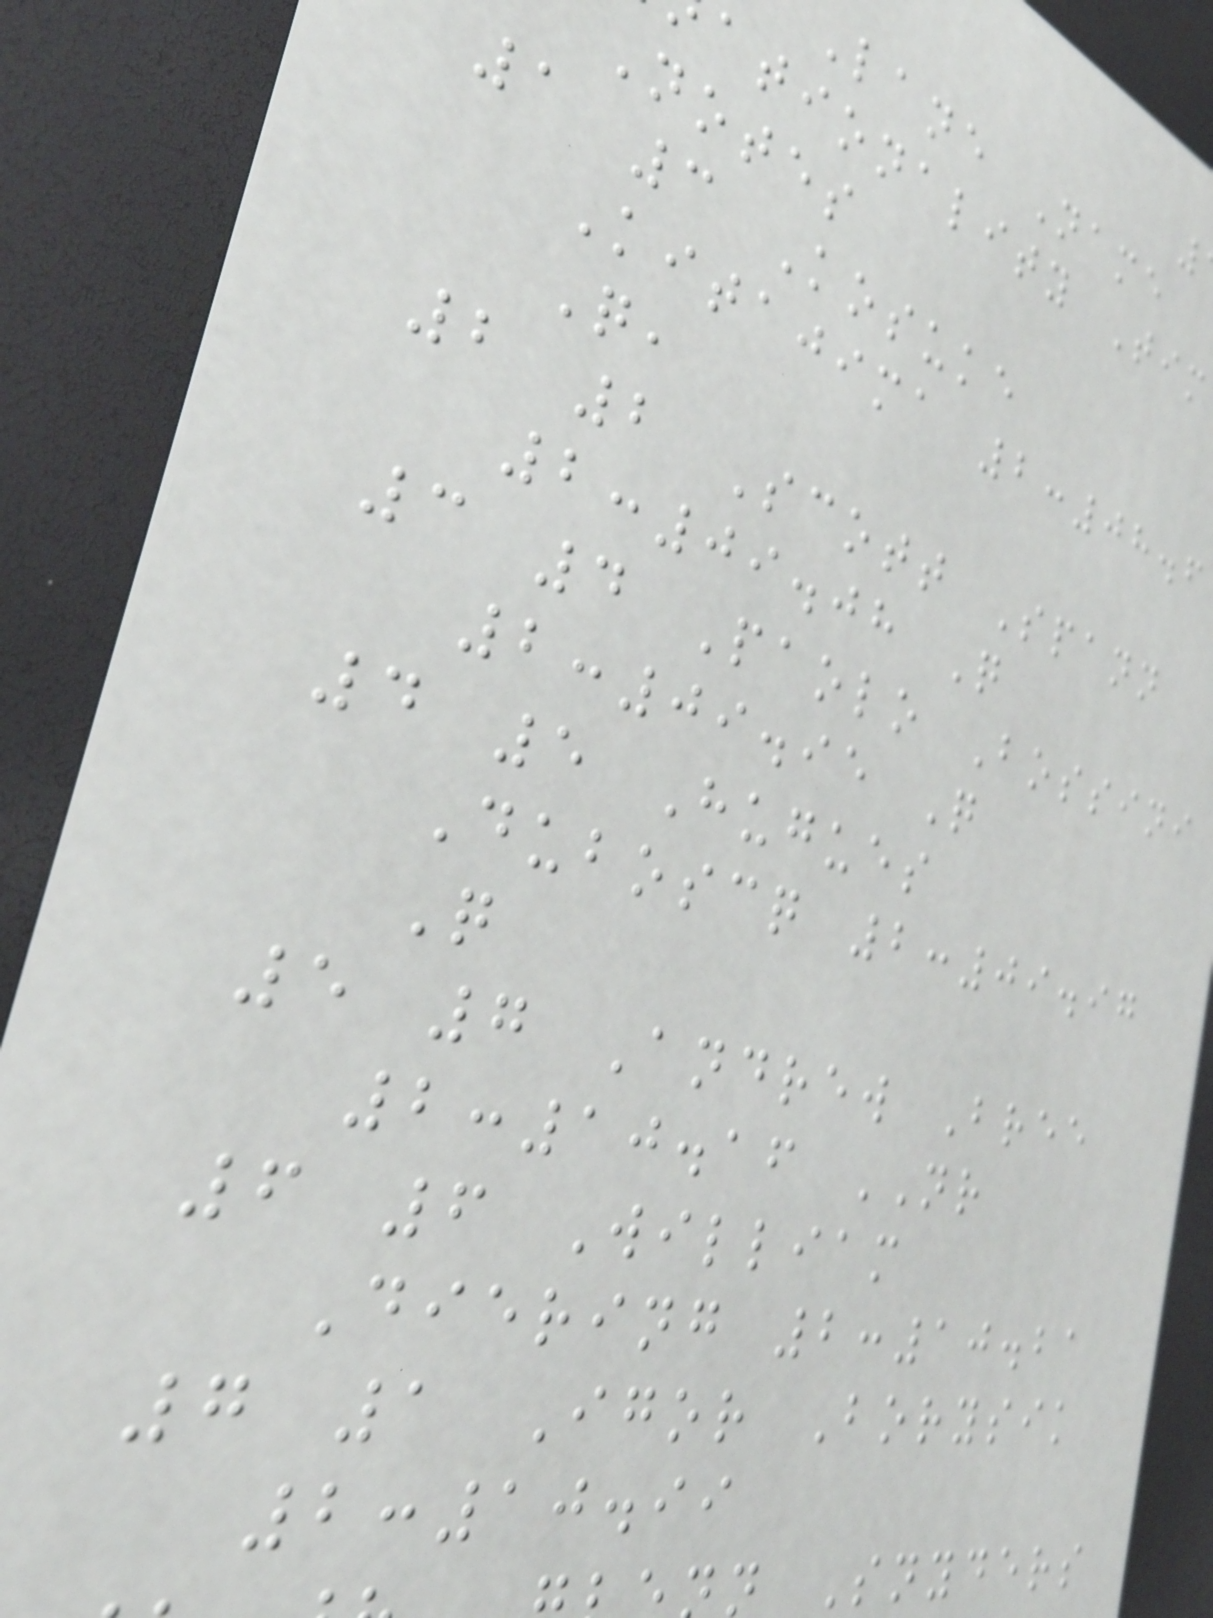Lane Name
ationality Tim
Notes
1 3 Kosuke
Kitajima 2:08.6
Q,
2 2 Scott Spann
2:09.08 Q
3 4 Paolo Bossini
2:09.95 Q
4 5 Hugues
Duboscq 2:09.97
Q
5 7 Andrew Bree
2:10.16 NR
6 6 William
Diering 2:10.21
7 1 Igor Borysik
2:10.99
n Snyders
